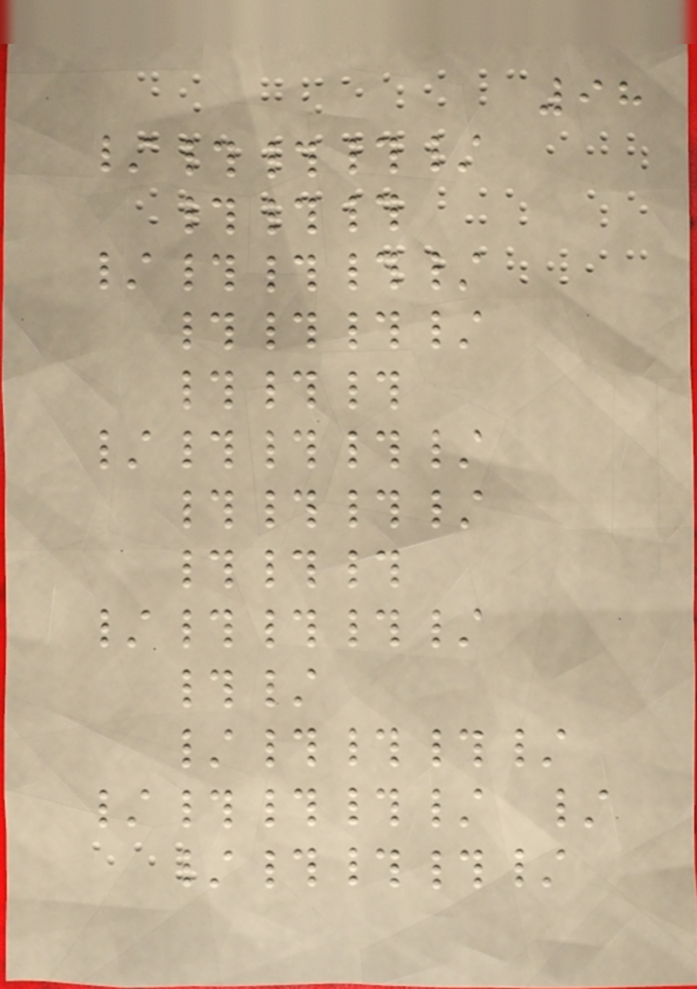98
/###/
###
/###/
###/
###
/###/
###/
###
/###/
#/
/###/
/###/ /
/###/
